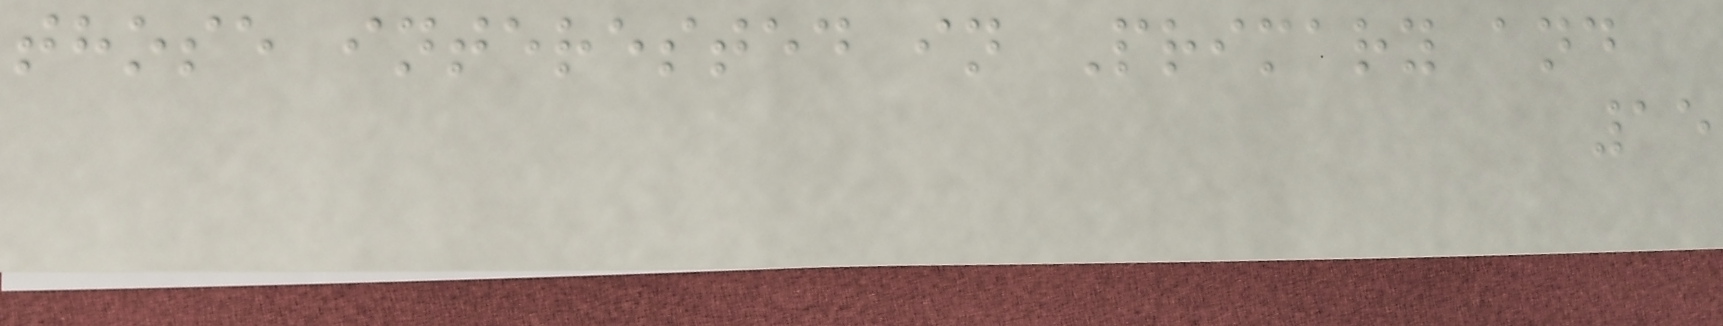those interested in Primary and
15
